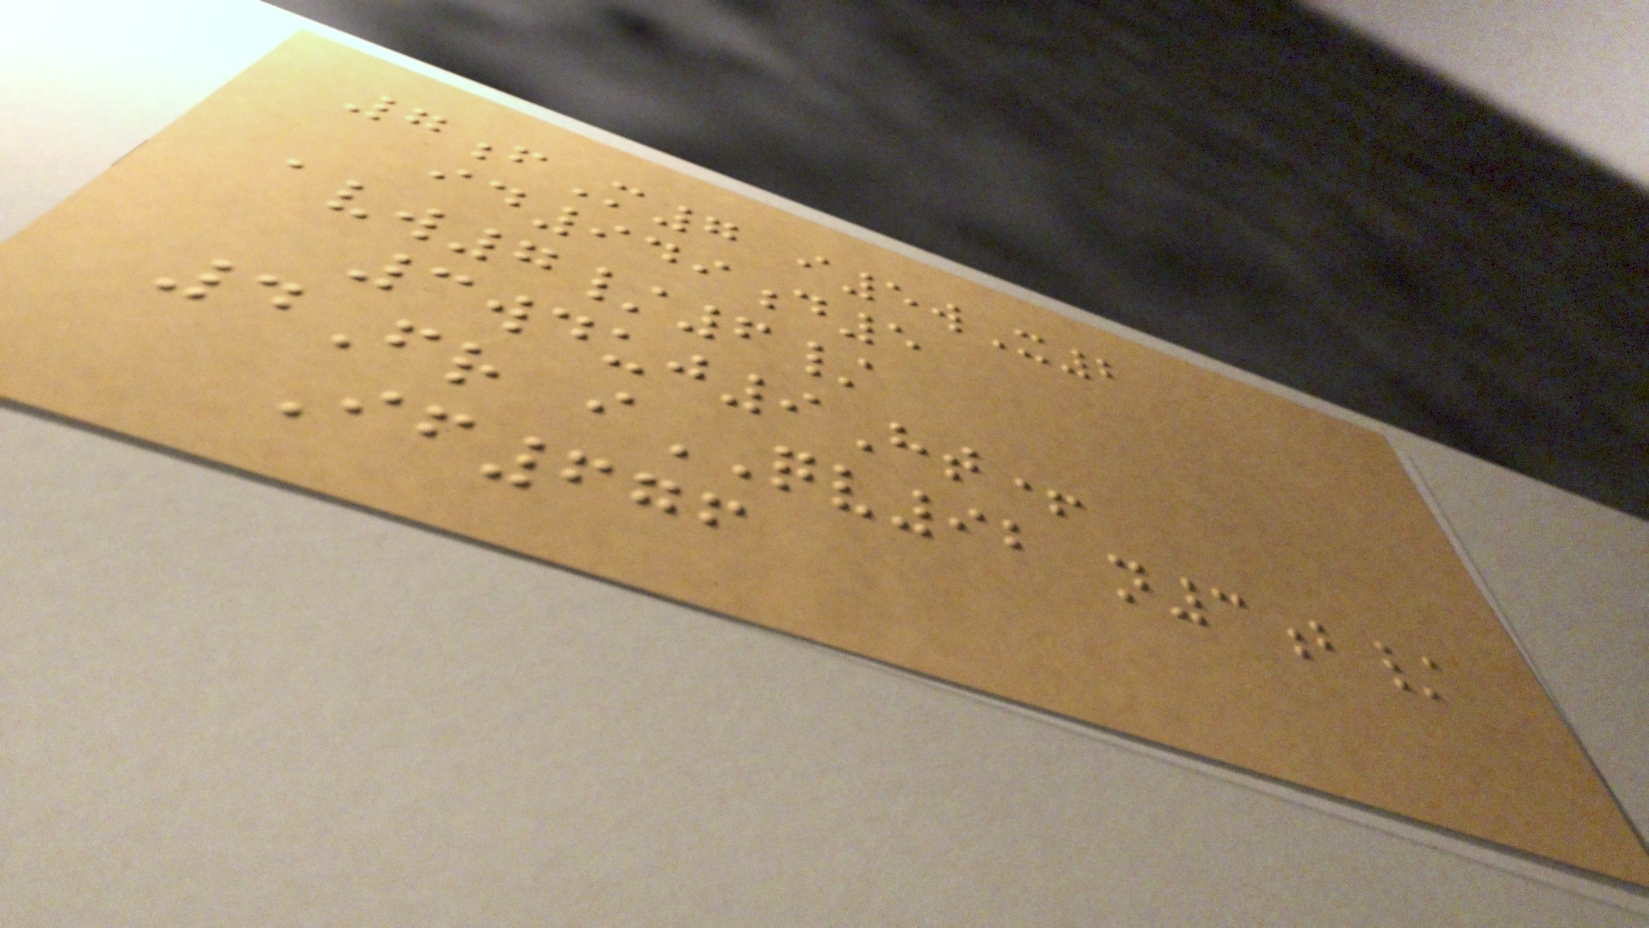7fM7 i5wX2
id949d5
avw7/6/
3wduj9Ht+
4Fr iQV92 n3b/
If676
